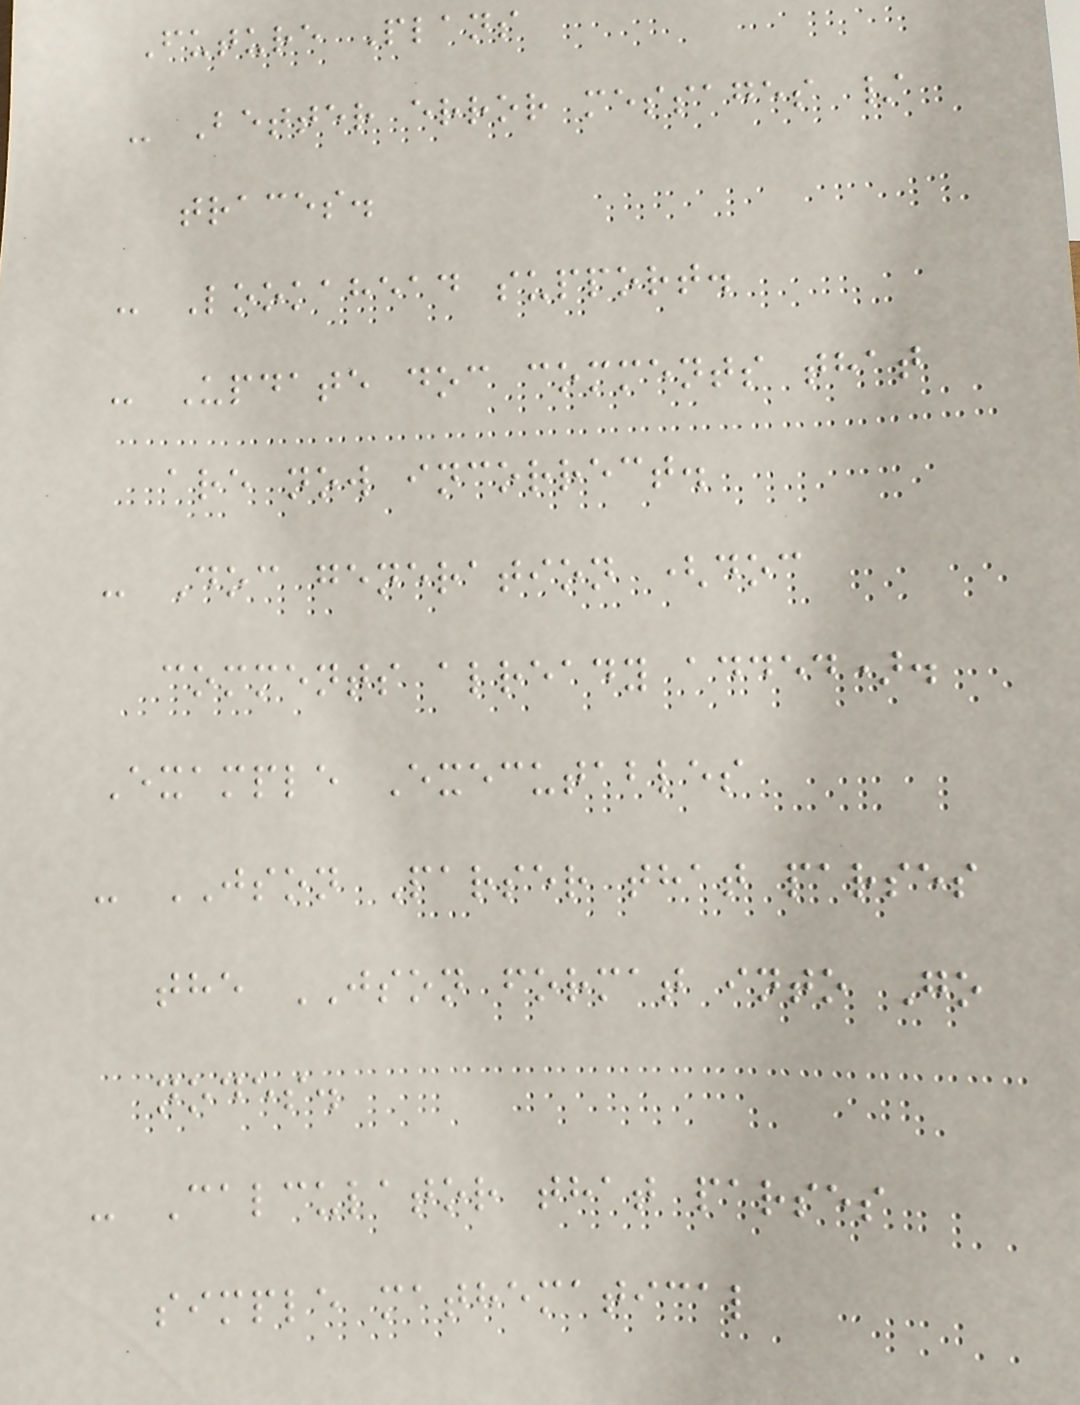Future Plans
- Better error messages /
traces.
- Lookahead support.
- Update doc comments that
are now incorrect.
- Doc generation (doc
comments already added).
Example Executables
- JSON Parser that parses
the JSON format into Go
nodes.
- Calculator that parses
simple mathematical
